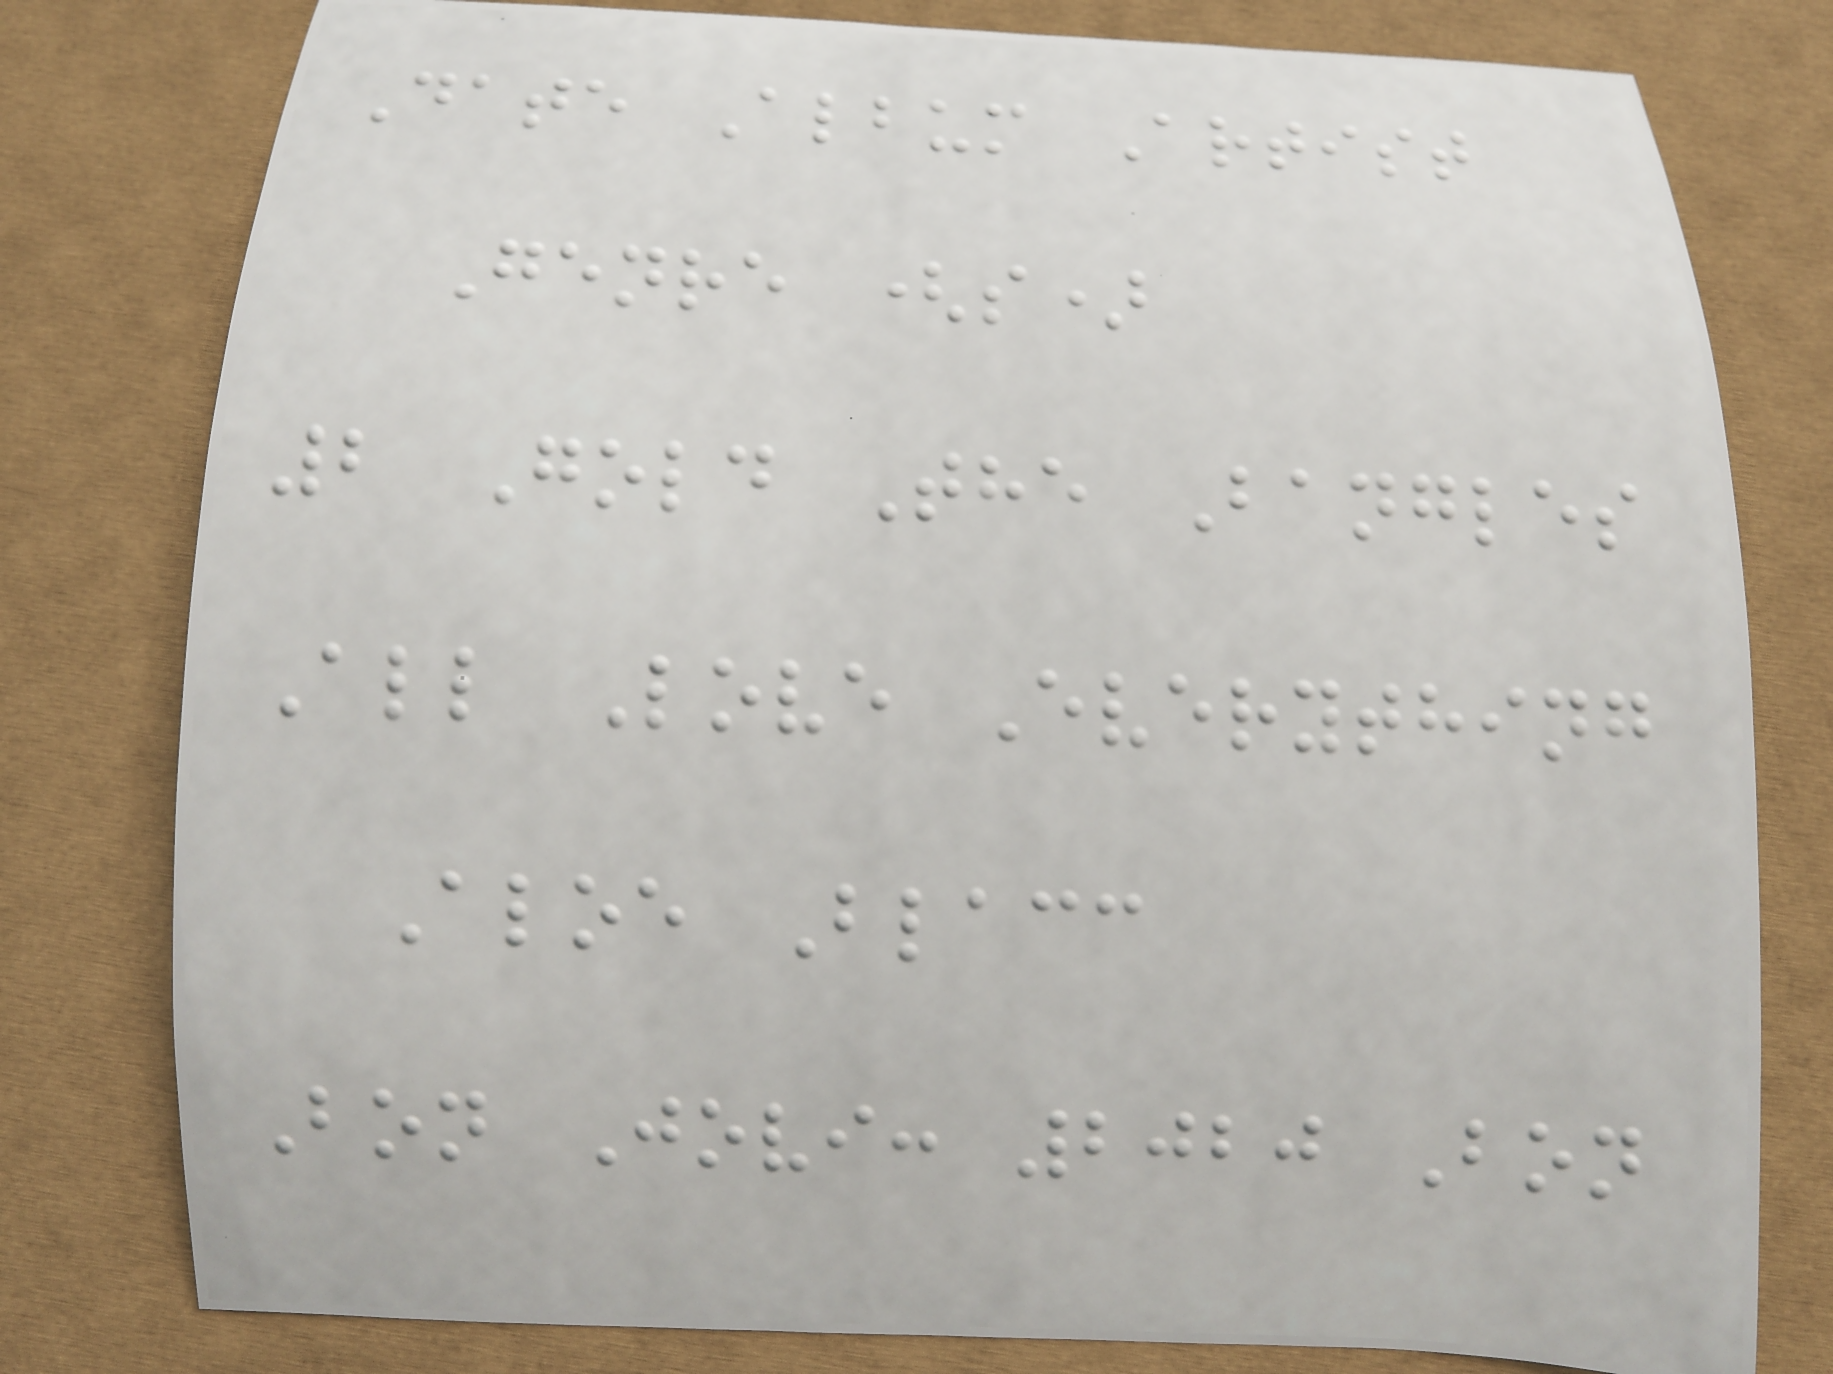Date Album Artist
Genre (s)
2 Gold The Bangles
All Love Everything
Aloe Blacc
Bon Jovi: 2020 Bon
